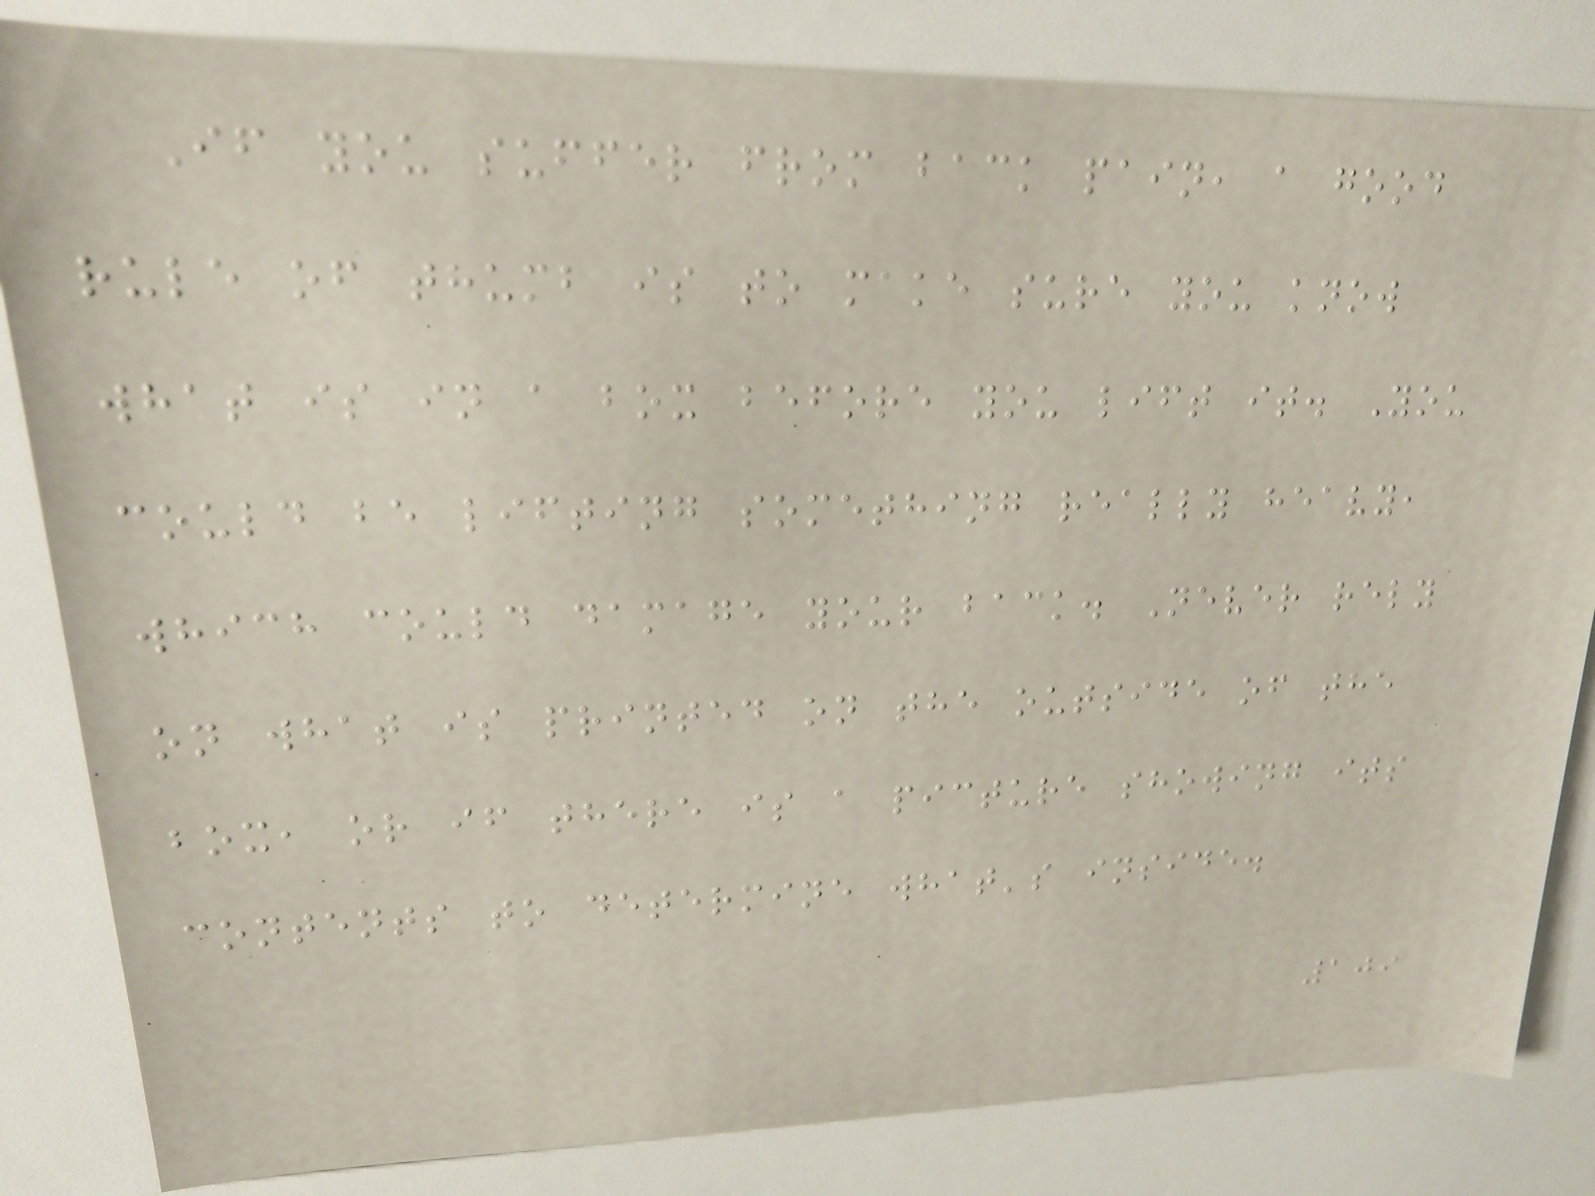If you suffer from back pain, a good
rule of thumb is to make sure you know
what is in a box before you lift it. You
could be lifting something really heavy,
which could damage your back. Never rely
on what is printed on the outside of the
box, or if there is a picture showing its
contents to determine what's inside.
109
